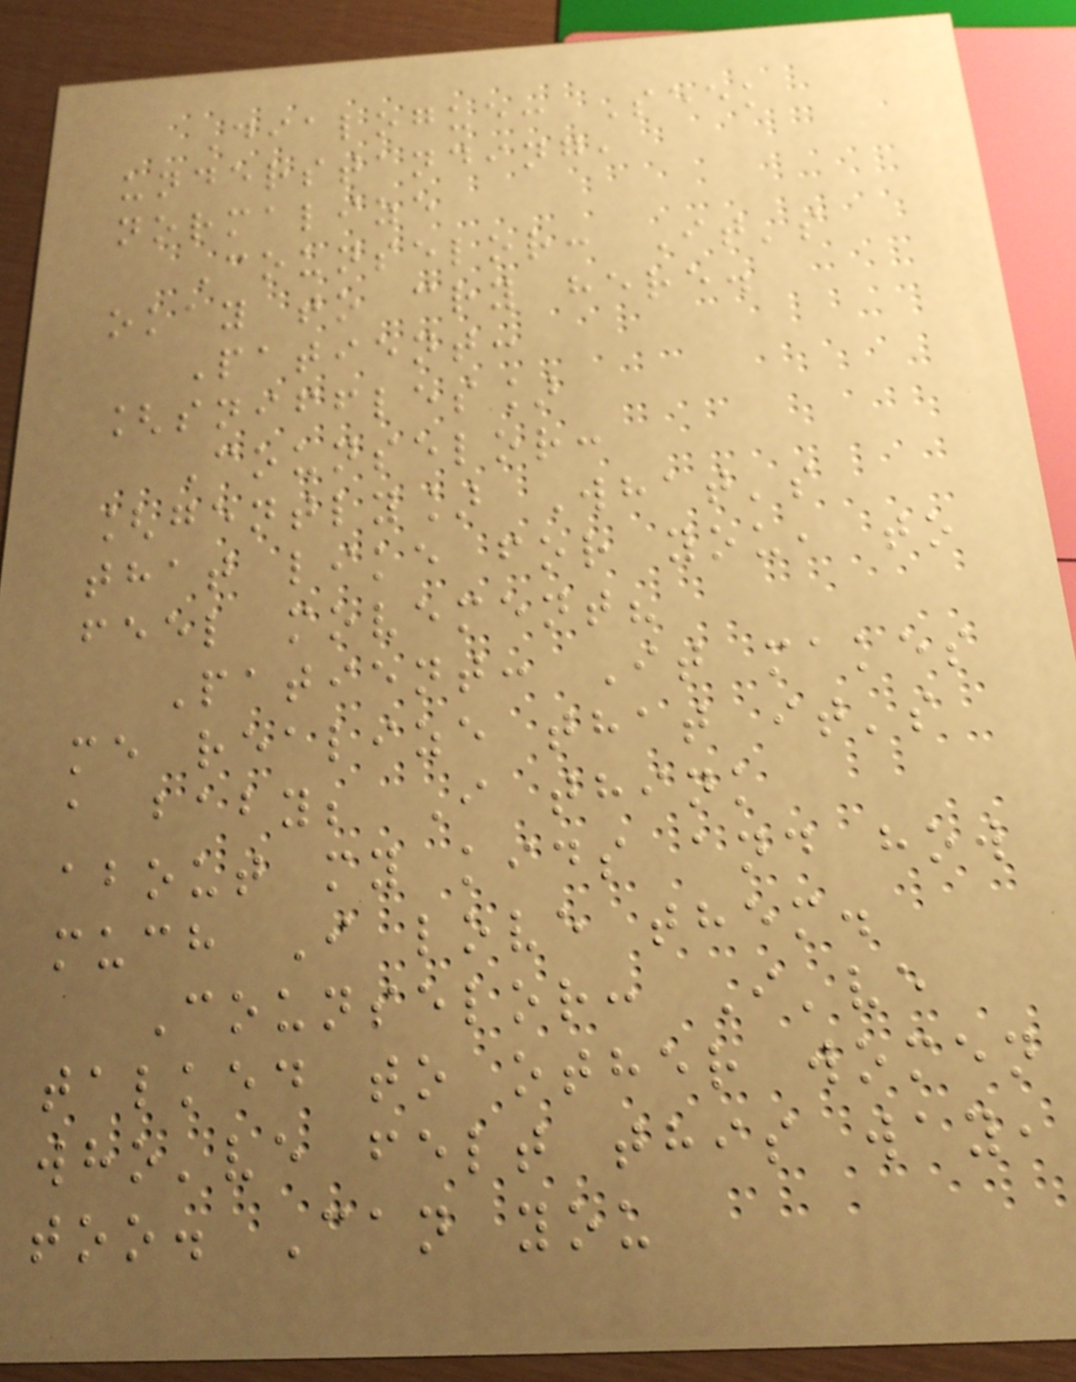Dialogue: Seek
understanding,
normalize
Counselor: It's
okay to cry here.
Patient:
[sniffles]
Counselor:
[gently] What's
that like for you, to
feel movement?
Patient: It makes
me realize that it's
a baby; I think
about my kids and how
much I love them.
Counselor: I've
talked to other women
who've felt this way,
too. Can you
